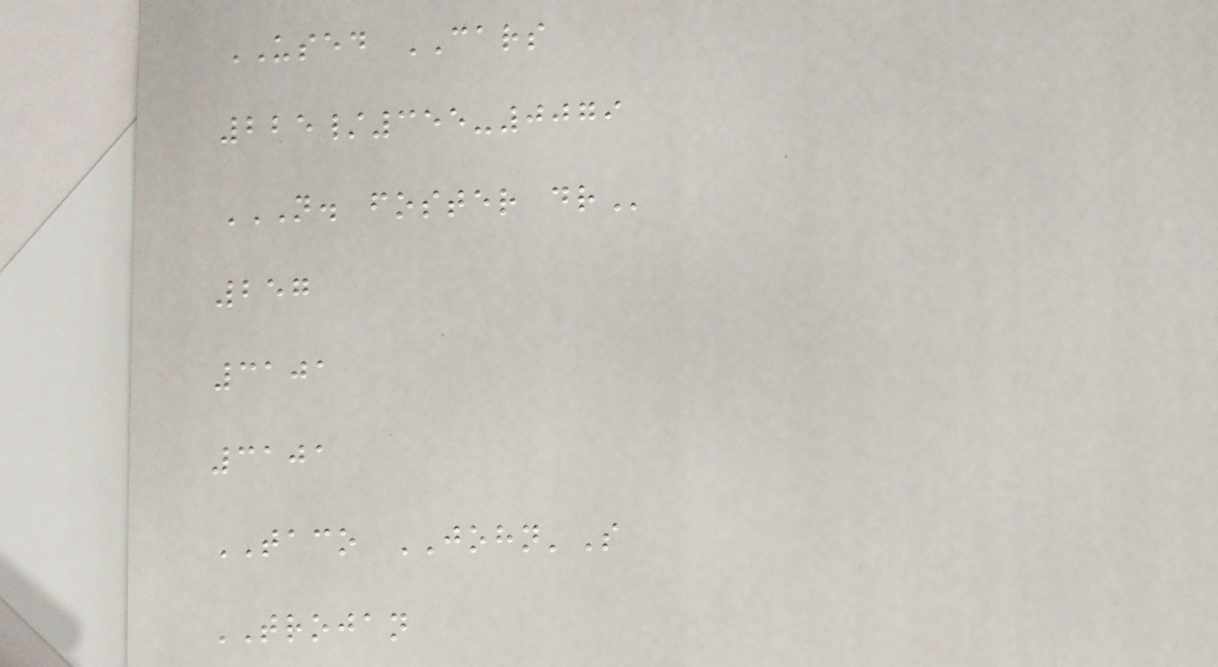USED CARS
225/355-0079
N. FOSTER DR
257
3101
3101
TACO JOHN'S
TROJAN
